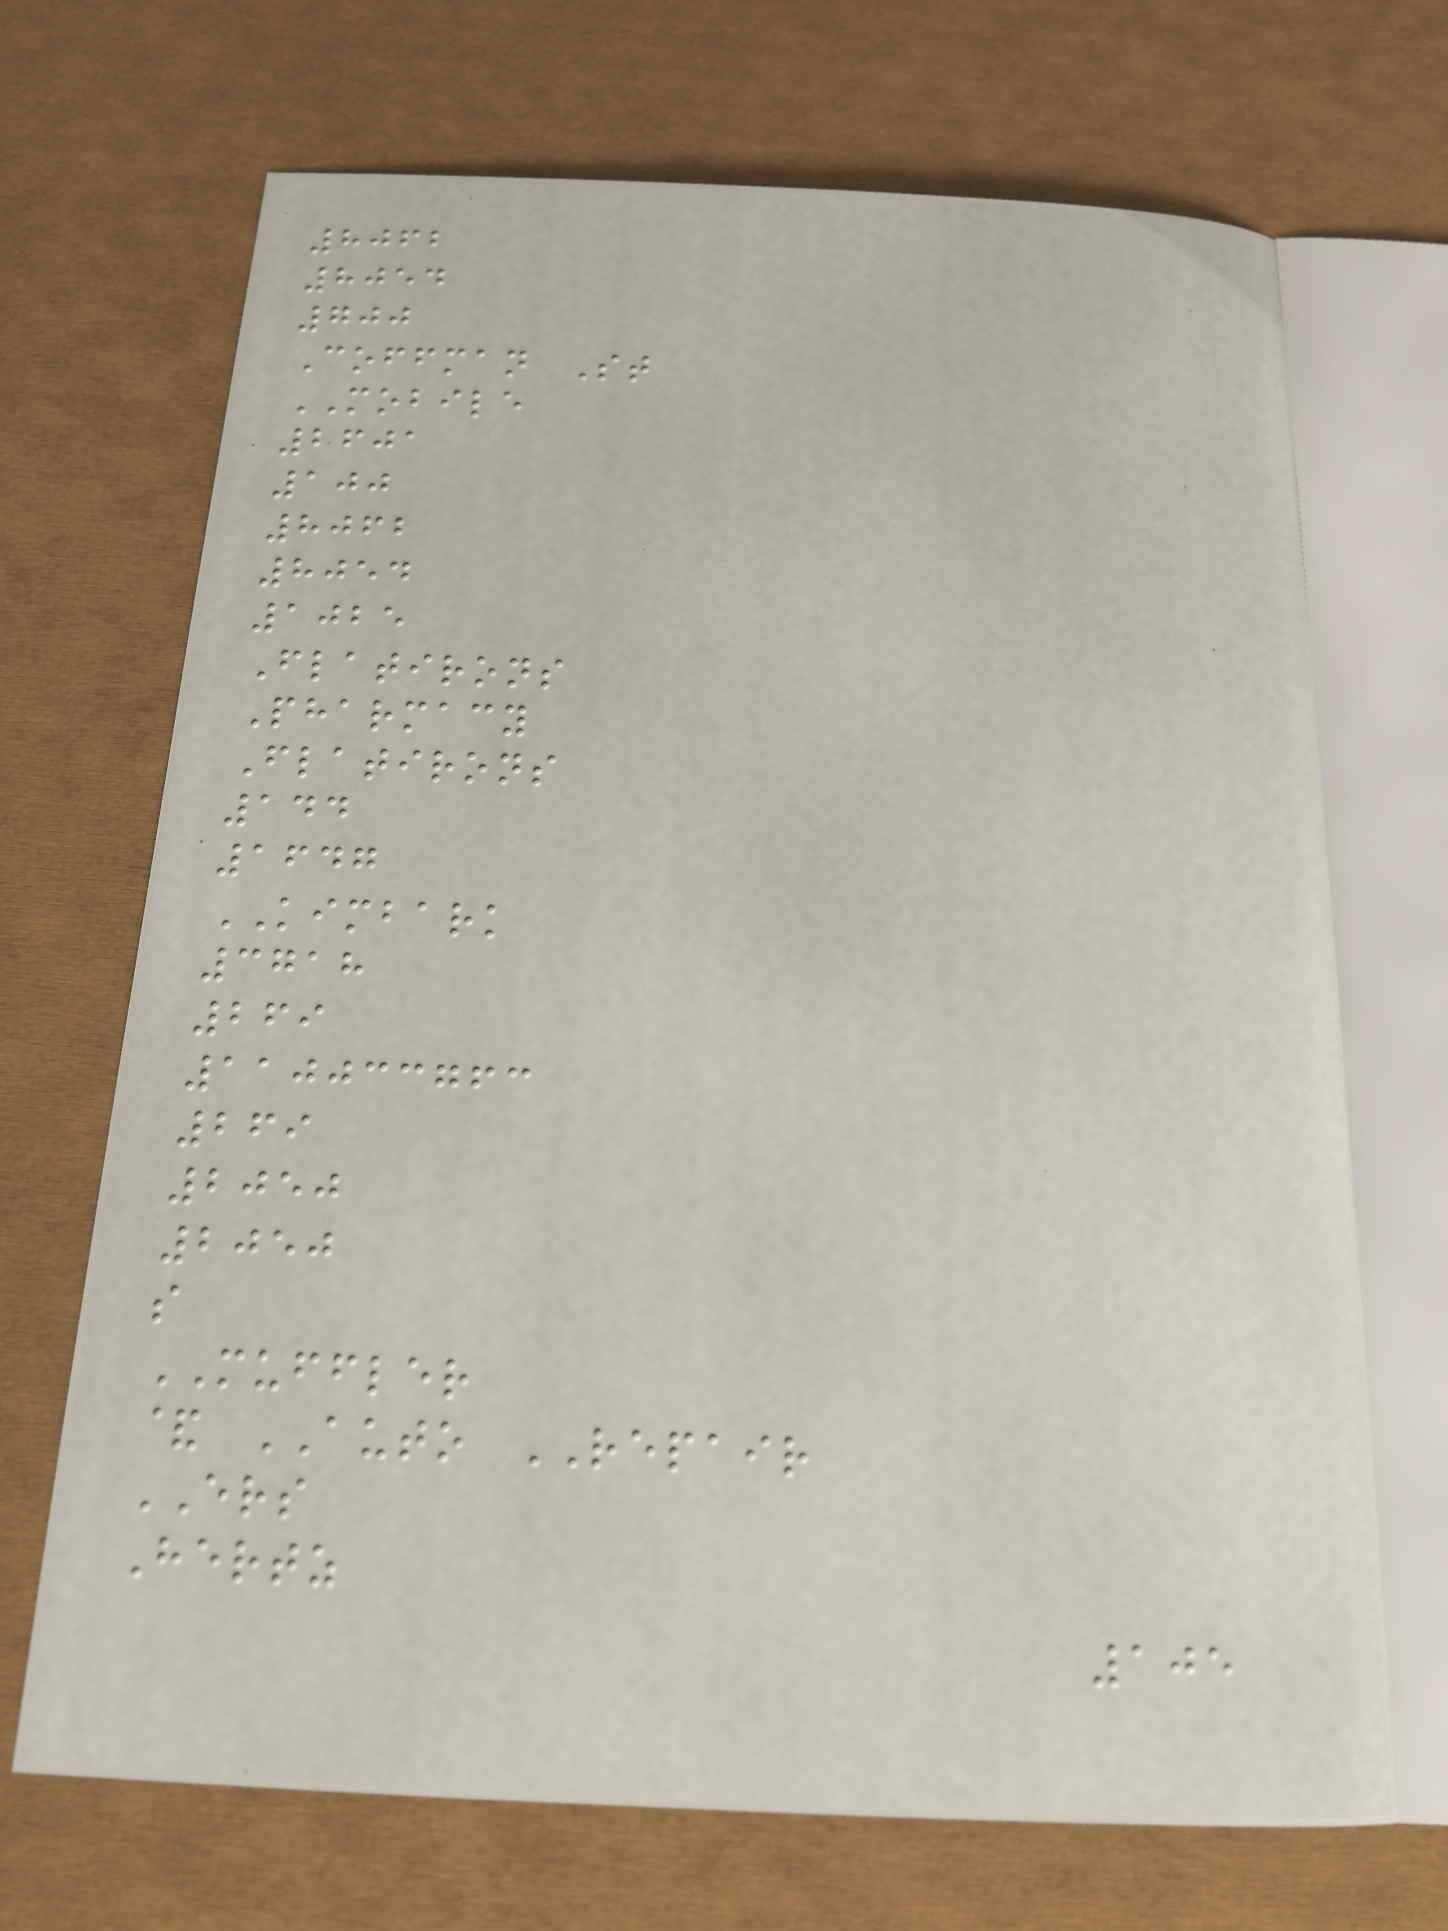8062
8054
700
Coffman St
MOBILE
2601
100
8062
8054
1025
Flatirons
Pharmacy
Flatirons
144
1647
KIMBARK
3718
269
110033763
269
2050
2050
s
MUFFLER
& AUTO REPAIR
ERS
Hertz
105
